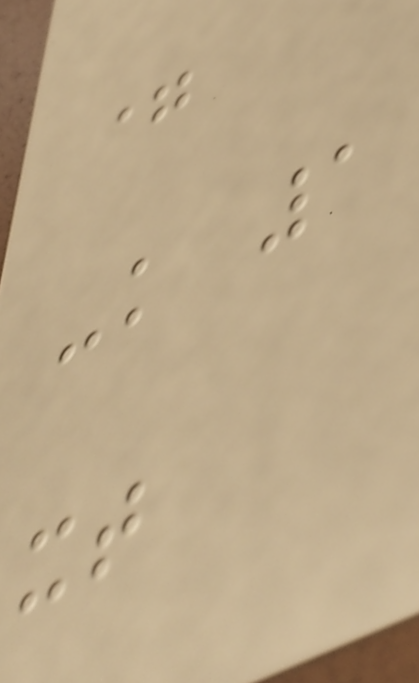=
-k 1
xt
